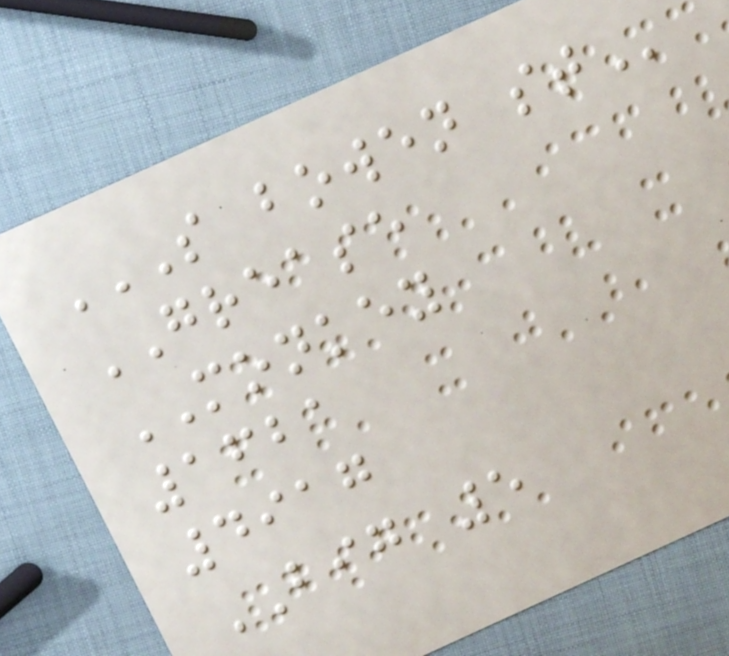S BOWEN ST
GREASE
MONKEY
1621
4917
BIG 5
